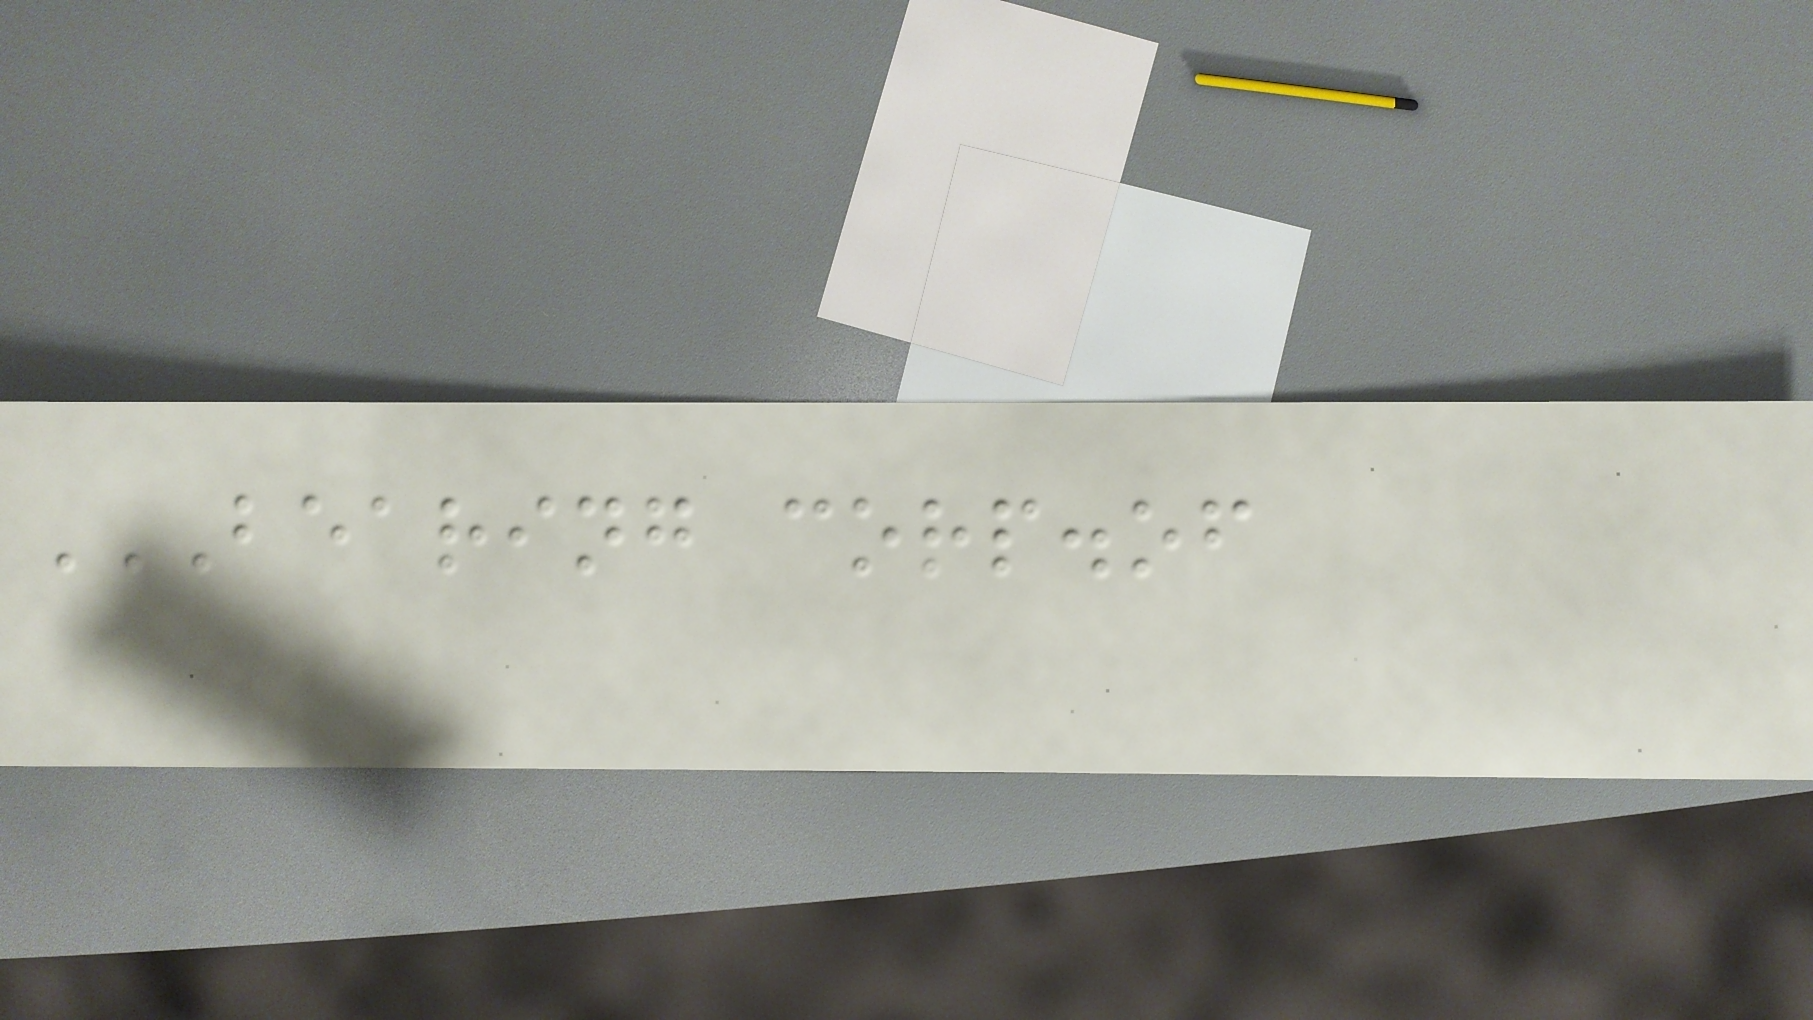BEARING CORP.OF
